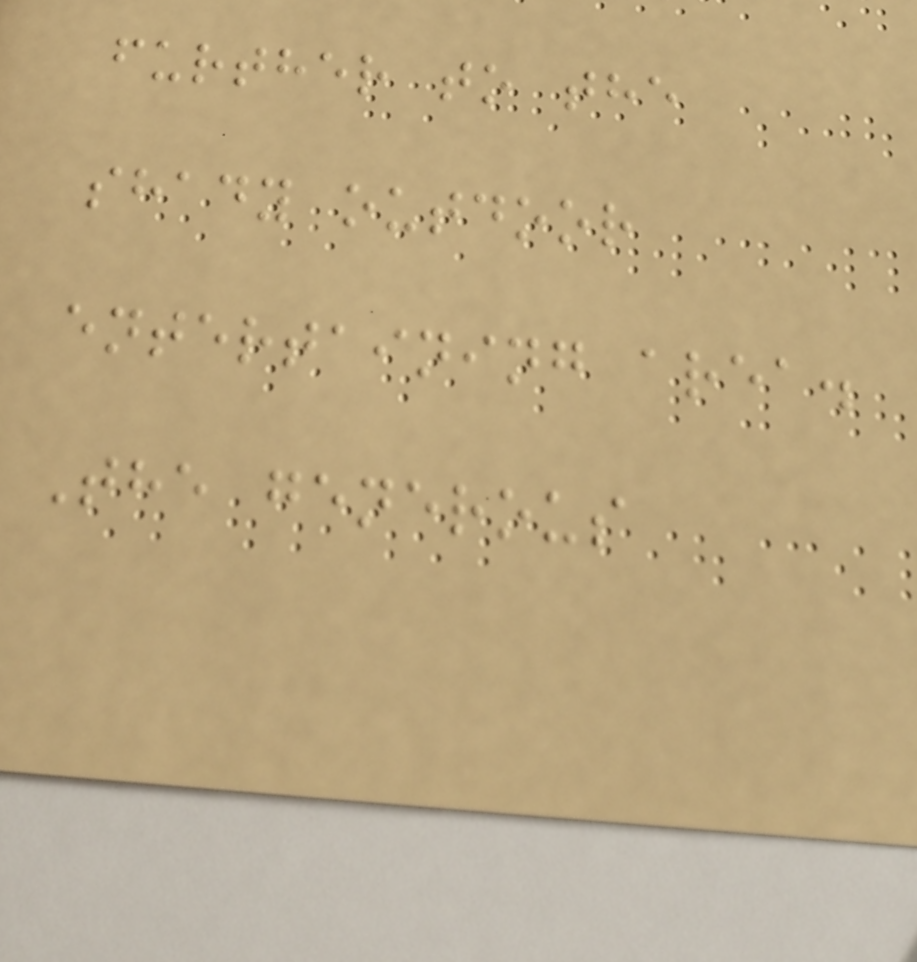further to the
shady outdoor
entertaining area.
The generous
